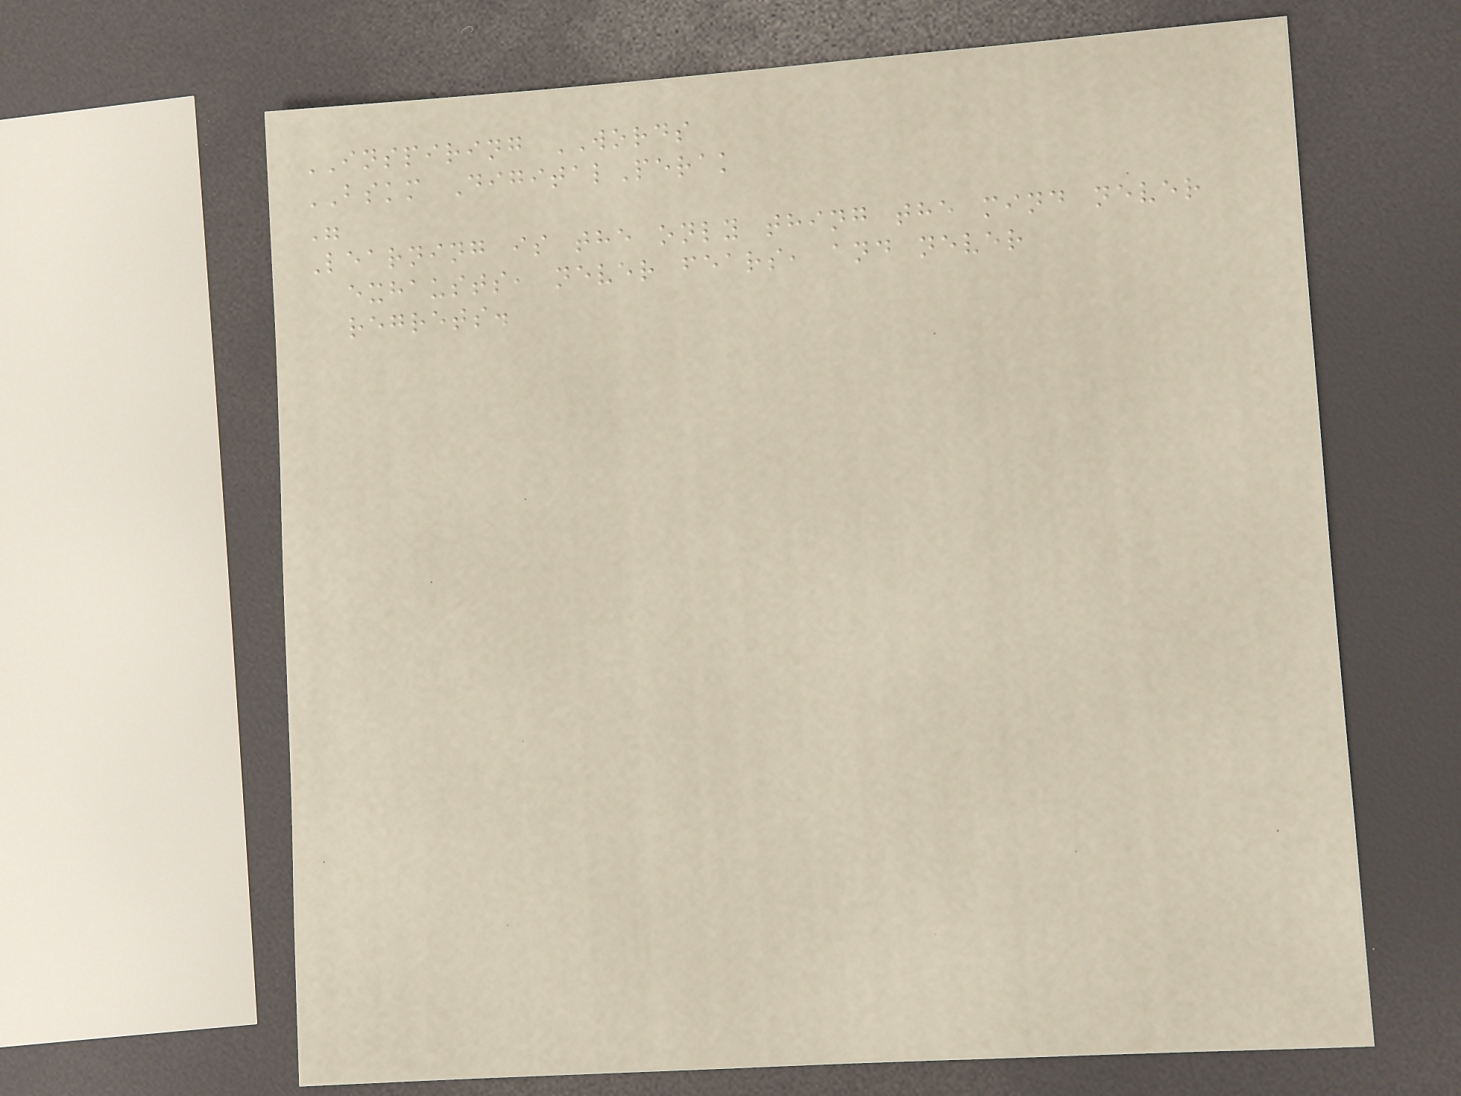INSPIRING WORDS
BSKM DigitalPerak
"
Learning is the only thing the mind never
exhausts, never fears, and never
regrets.
